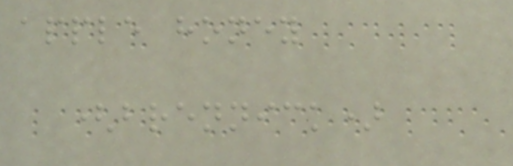apple honey
(brennick)
